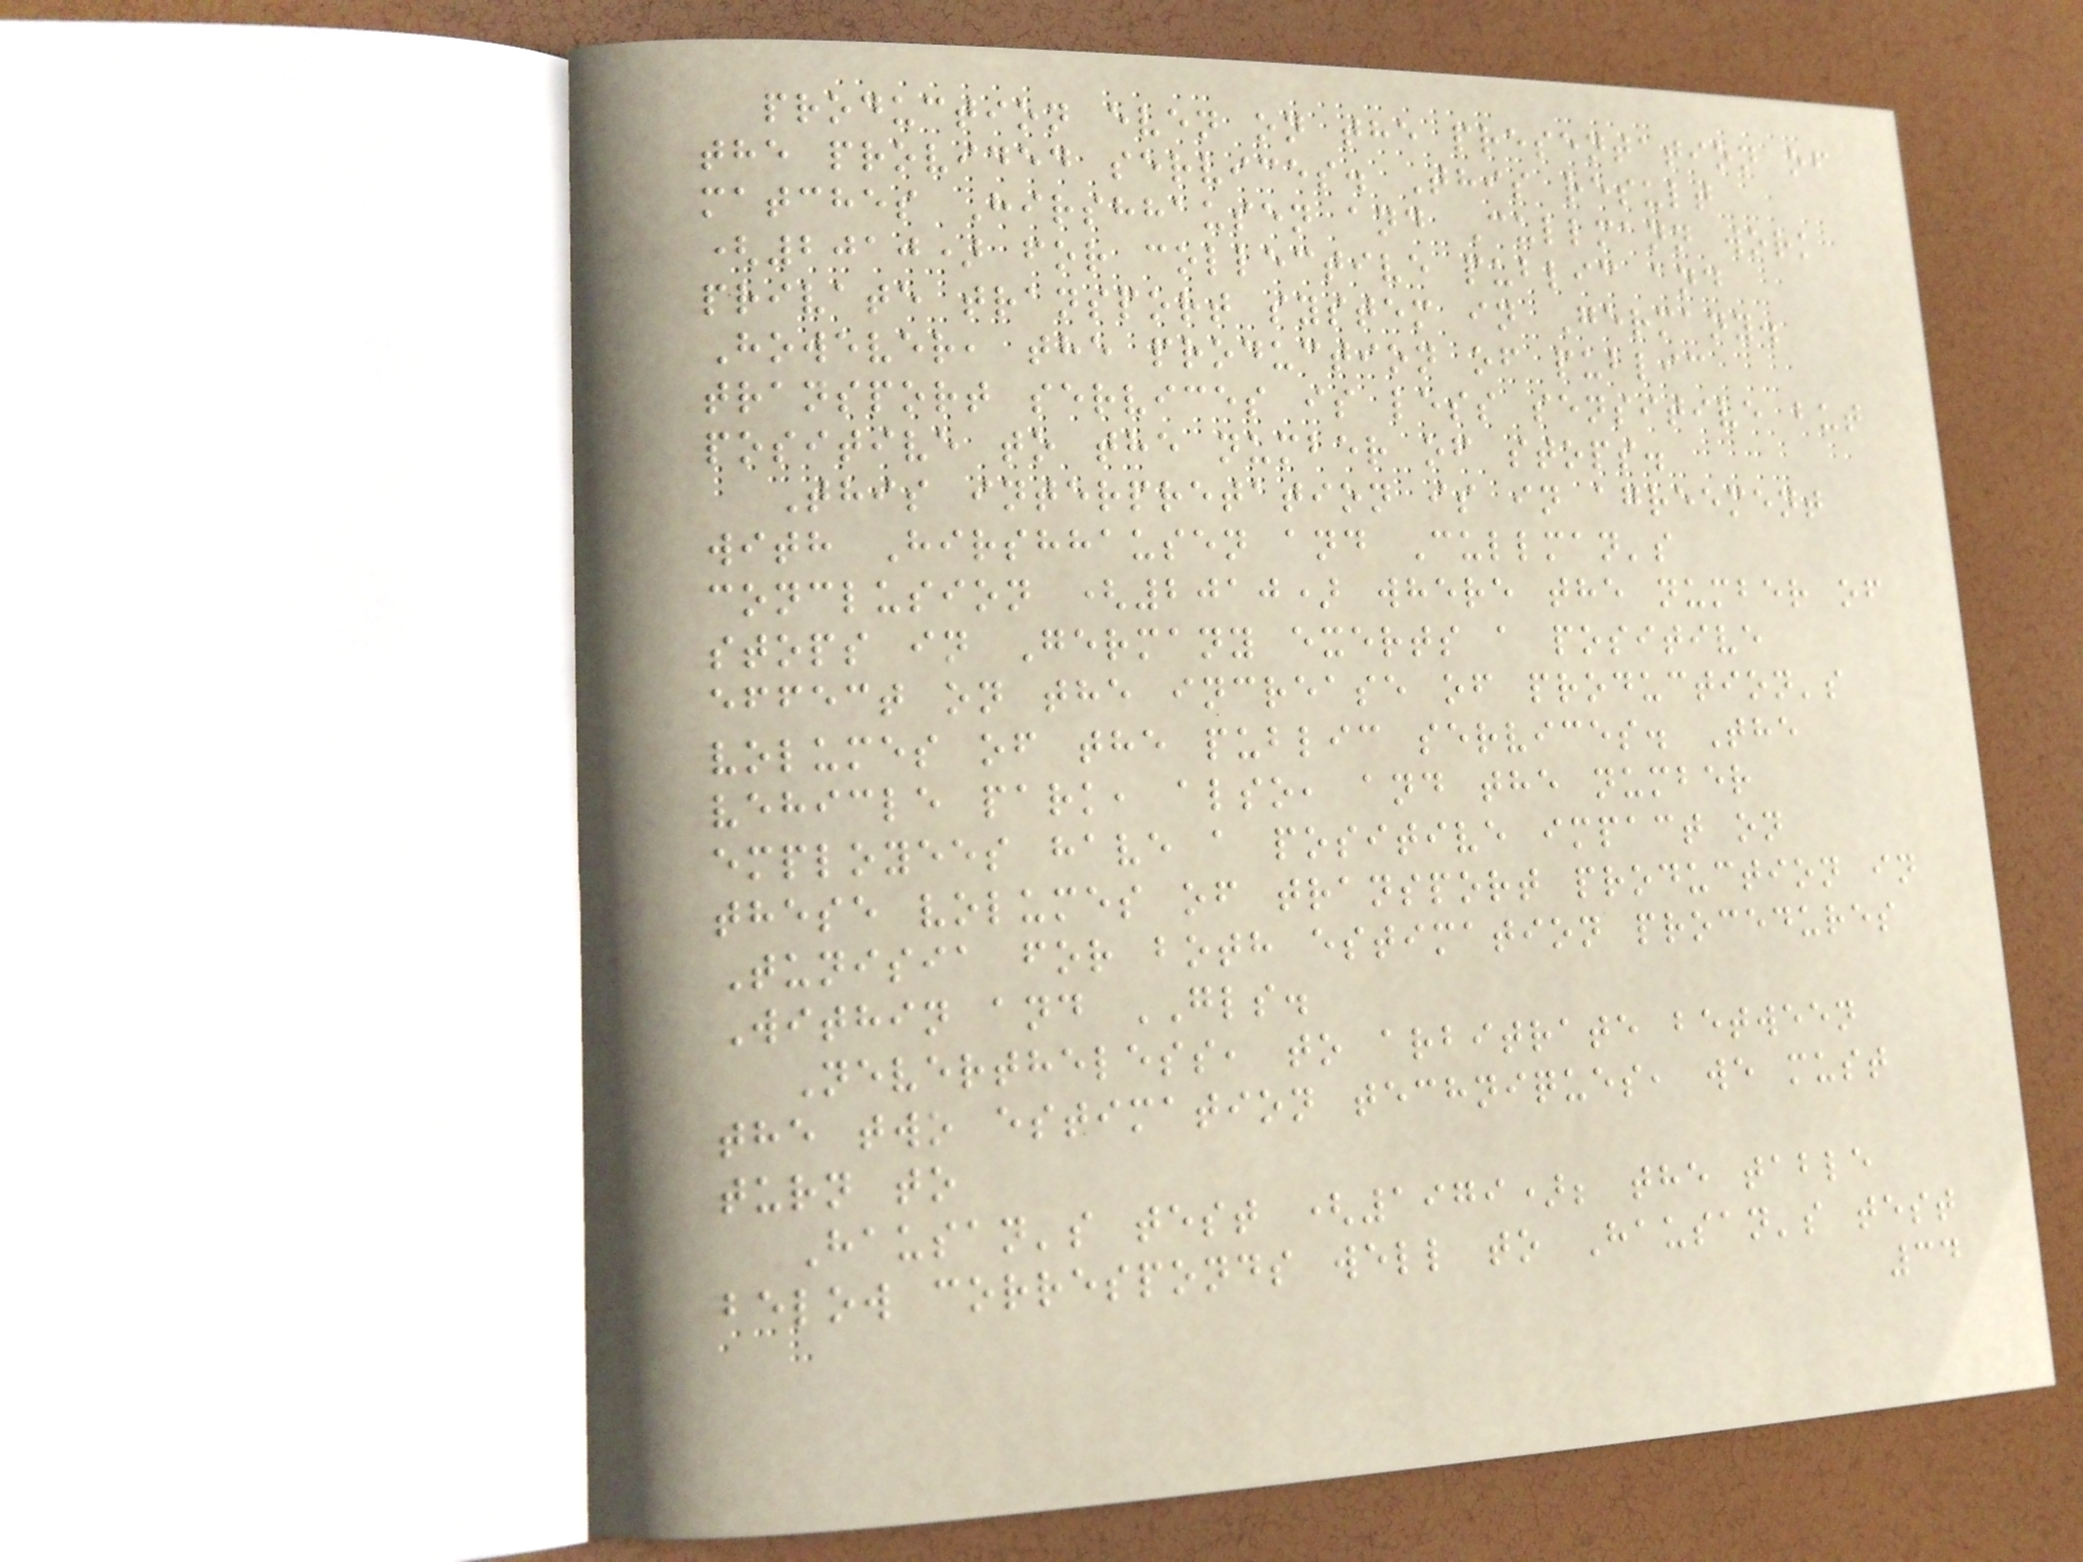production even on the presentation of
the provided services. This result
matches Hirshhausen and Cullmann work
(2010) for collective public and
private transport system in Germany.
However, the production of public
transport services is less sensitive but
positive to the number of stops.
This interpretation is in agreement
with Hirshhausen and Cullman's
conclusion (2010) where the number of
stops in Germany exerts a positive
effect on the increase of production's
volumes of the public services. The
vehicle park, also, and the number
employees have a positive impact on
these volumes of transport production in
Tunisia for both estimation procedures
Within and GLS.
Nevertheless, to arbitrate between
the two estimation techniques, we must
turn to
Hausan's test (1979); the table
below corresponds well to Hausan's test
34
